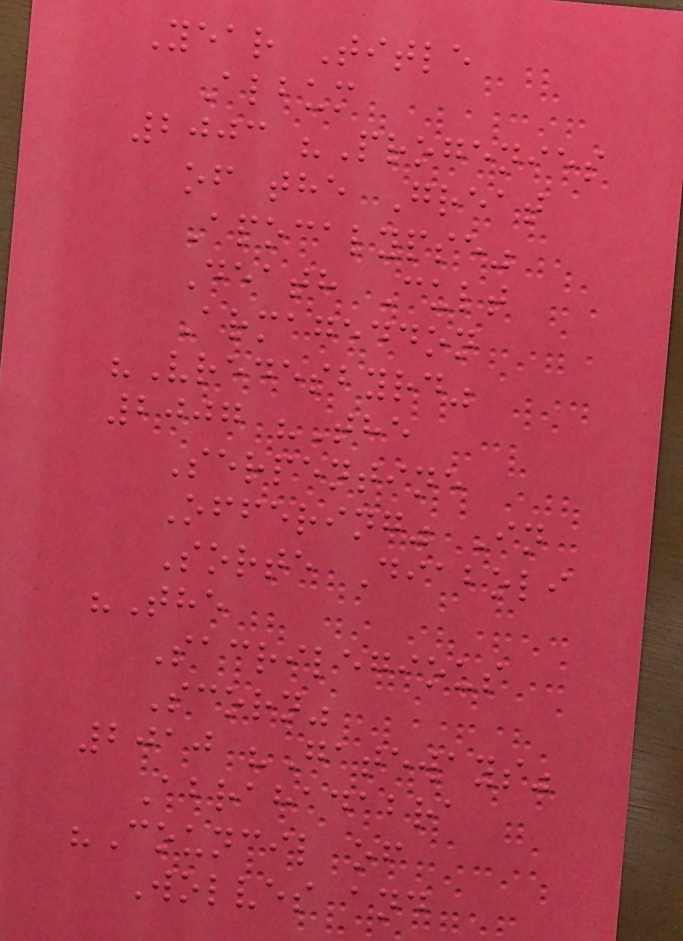Year Title
Album
2003 "Progenies
of the Great
Apocalypse"
Death Cult
Armageddon
"Vredesbyrd"
2007 "The
Serpentine
Offering" In
Sorte Diaboli
"The
Sacrilegious
Scorn"
2010 "Gateways"
Abrahadabra
"Council of
Wolves and
